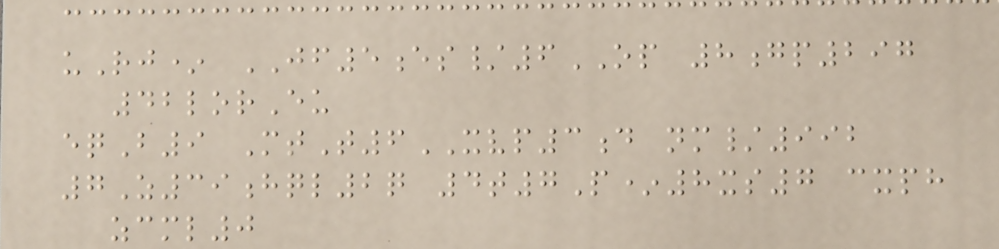uRj* JF5es/6OP 8gp297
42lorEu
eqB9 MtT6XVP3d nm/992
7Z39hql2q 4t7P*8xs7 cxph
zcml0
